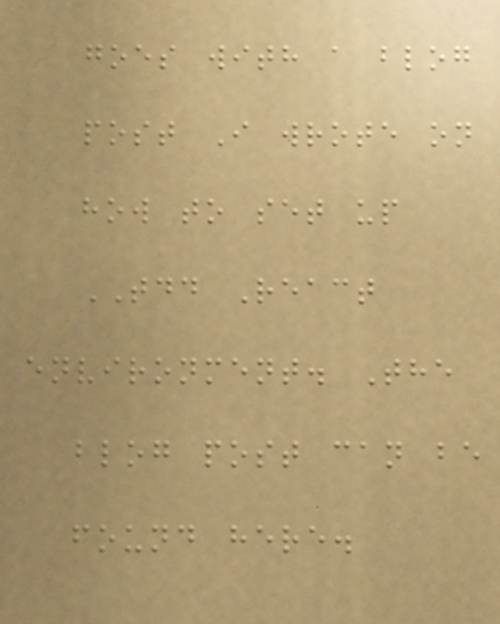goes with a blog
post I wrote on
how to set up
TDD React
environment. The
blog post can be
found here.
